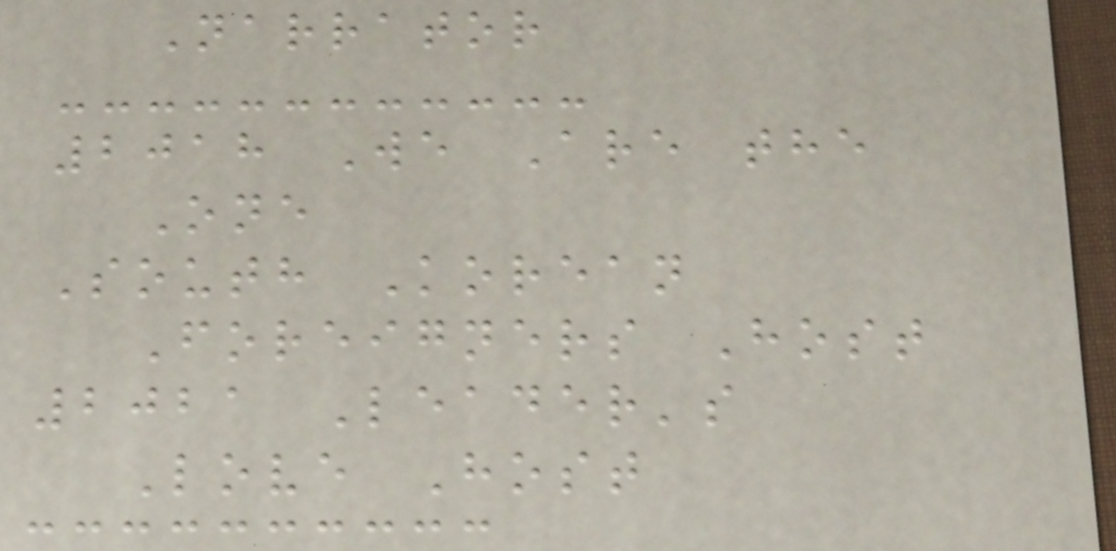Narrator
2018 We Are the
One
South Korean
Foreigners Host
2021 Leader's
Love Host
